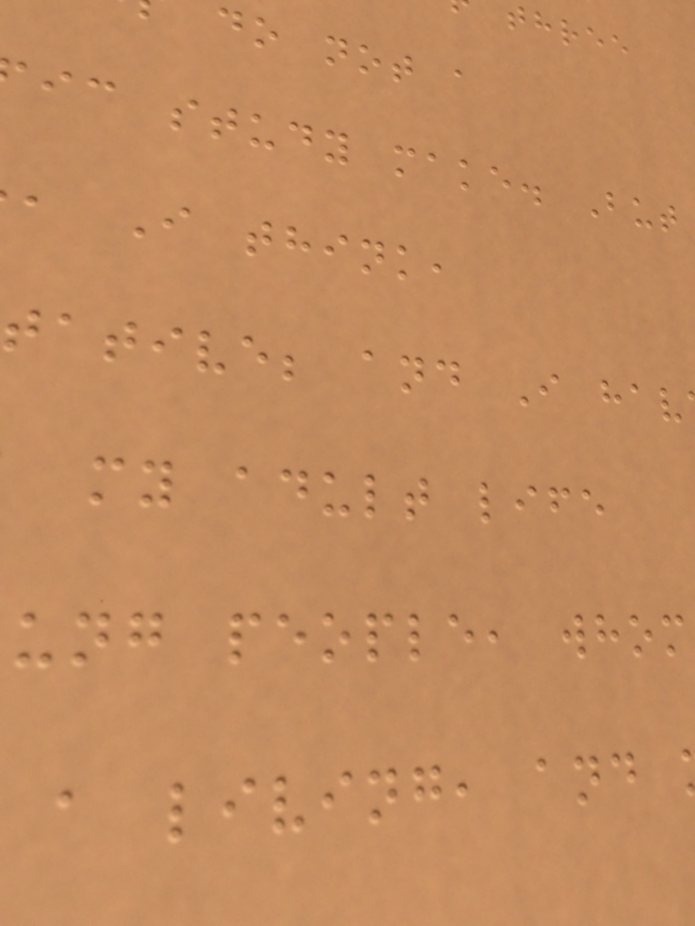do not a
ic study make. But
, I think,
tative; and I hav
my adult life
ung people, whom
a living, and
